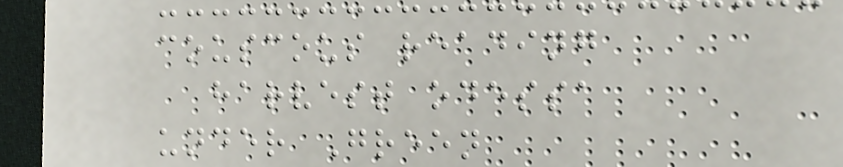couscous reading
harvest odessa
under Green
